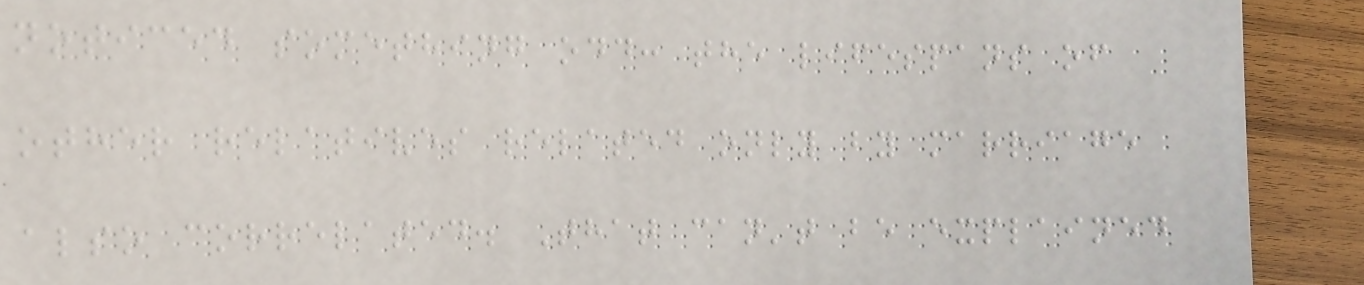noticed something odd: the lifespans of
other relatives related only by marriage
also correlated. That can't be explained
